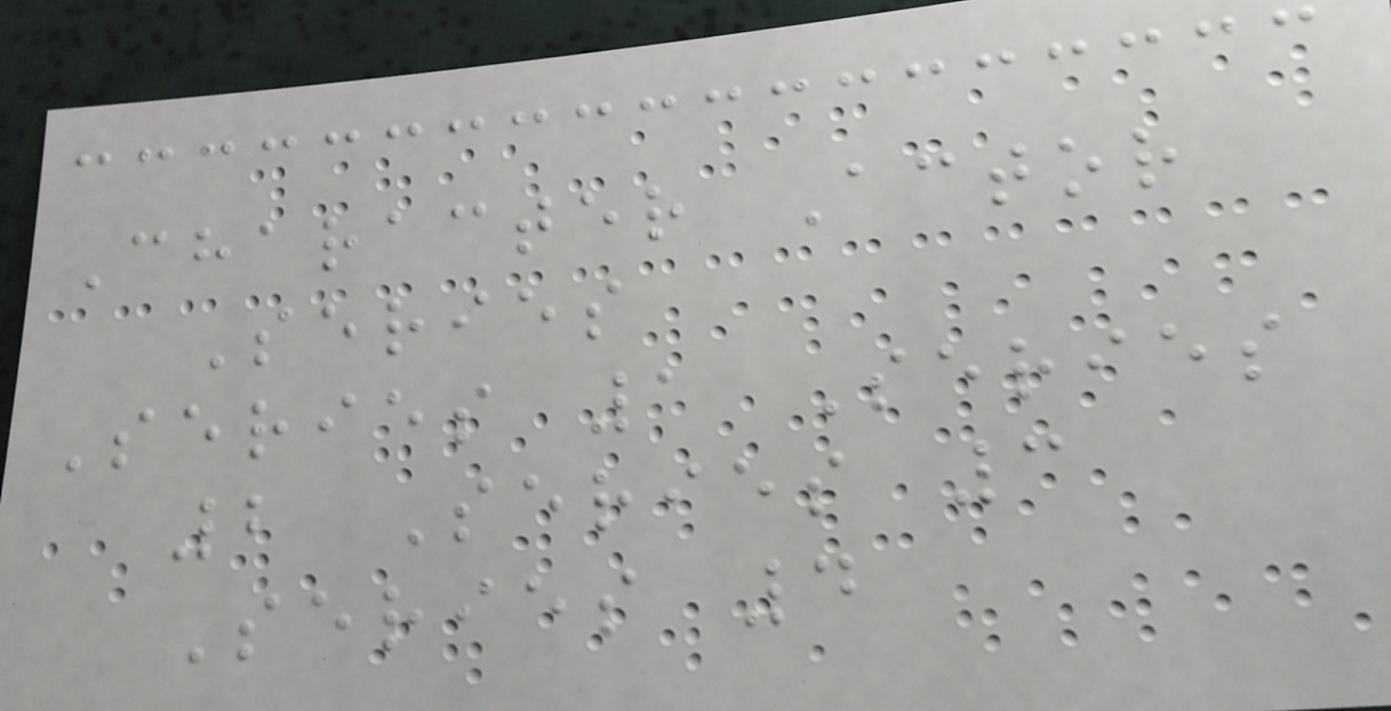Character Actor
Series
Series 1 Series
2 Series 3
Series 4
